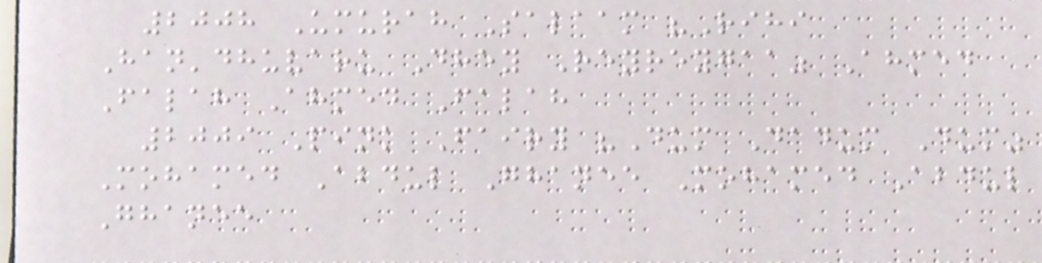2008 Umurah Salaam "Rihi
Han'dhuvaru Dhey Reyreygaa" Ahmed
Falah Ahmed Falah
2009 Pink Fairy "Dum Dadum Dum"
Mohamed Abdul Ghanee Mohamed Abdul
Ghanee
